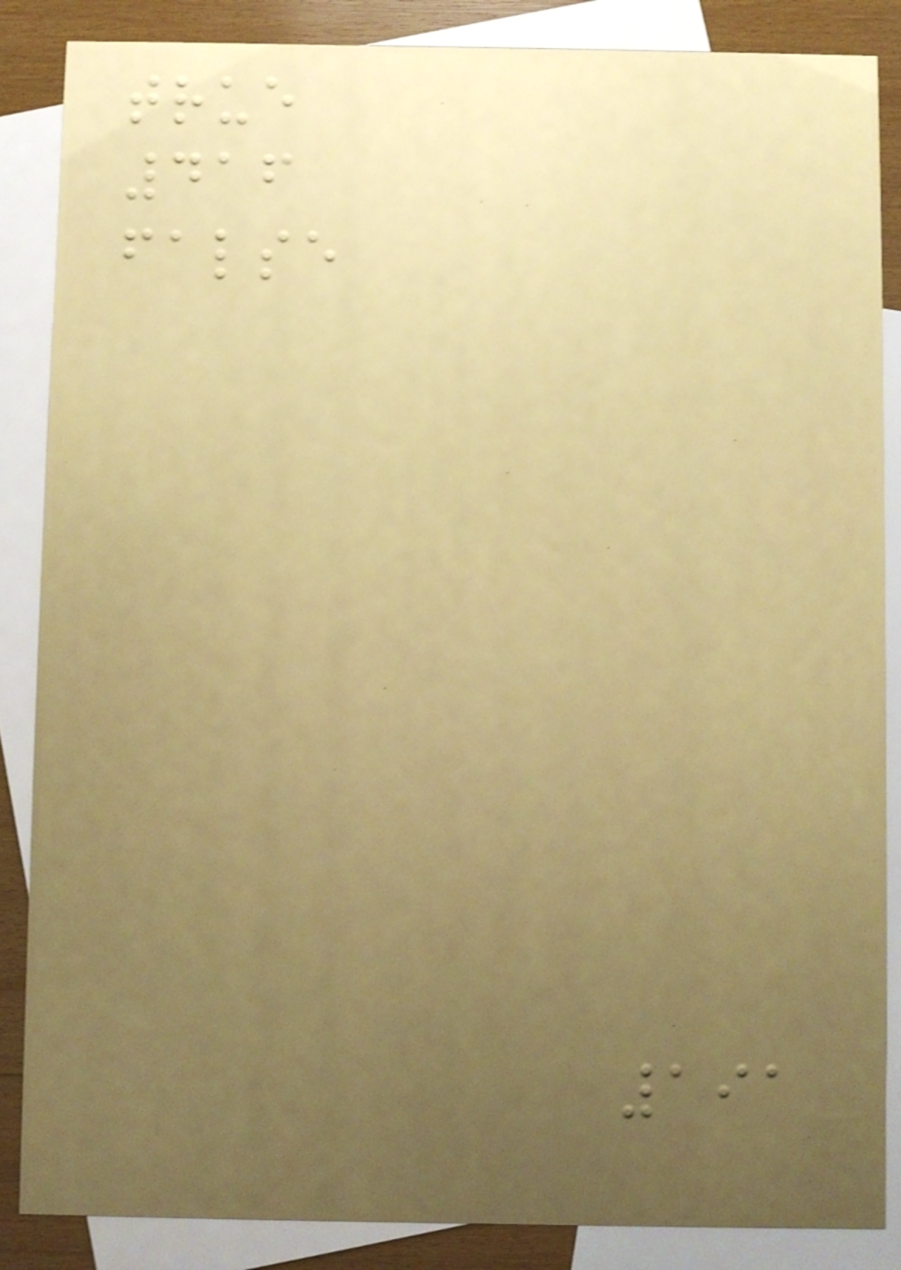true
416
false
191
